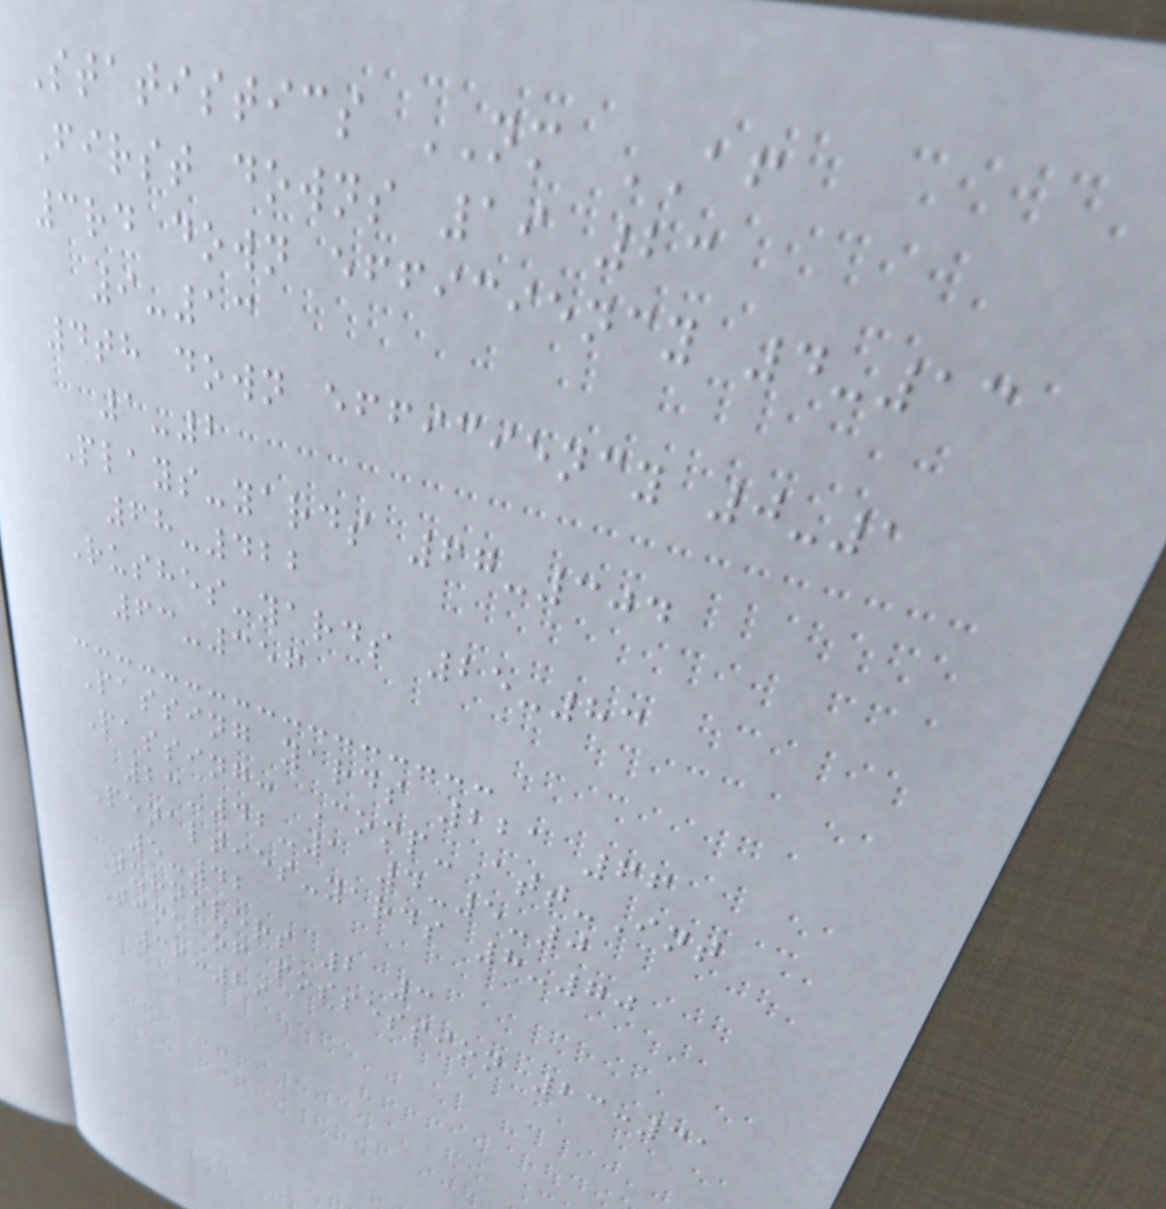Statistics NM AF
First downs 19 23
3rd down efficiency 4-13
9-13
4th down efficiency 0-1
1-2
Plays-yards 67-304
68-422
Rushes-yards 25-83
63-356
Passing yards 221 66
Passing: Comp-Att-Int
23-42-1 4-5-0
Penalties-yards 8-70
5-42
Turnovers 2 3
Time of possession 23:31
36:29
